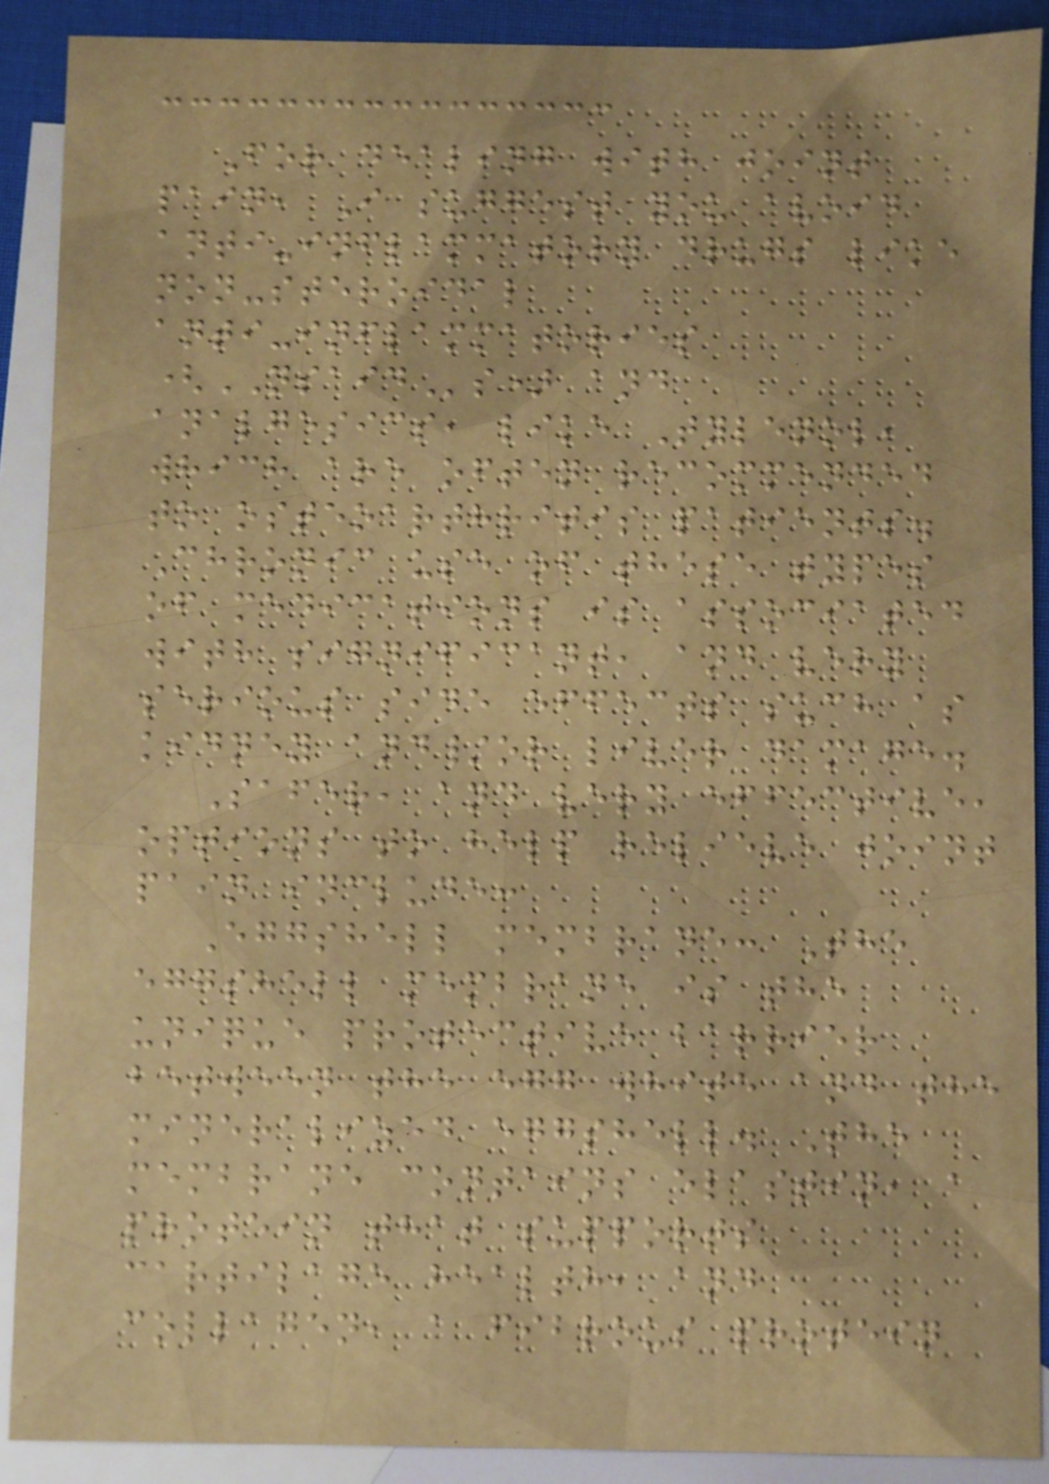For dealing with joint
pain, I suggest you avoid
anti-inflammatory drugs like
non-steroidal
anti-inflammatories
(NSAIDs) and
analgesics, like Tylenol,
which are often recommended
to osteoarthritis patients.
Chronic use of these types
of medications is associated
with significant, and very
serious side effects such as
kidney and/or liver damage.
Safer, and very effective,
options to help relieve joint
pain include:
Eggshell membrane: The
eggshell membrane is the
unique protective barrier
between the egg white and the
mineralized eggshell. The
membrane contains elastin, a
protein that supports
cartilage health, and
collagen, a fibrous protein
